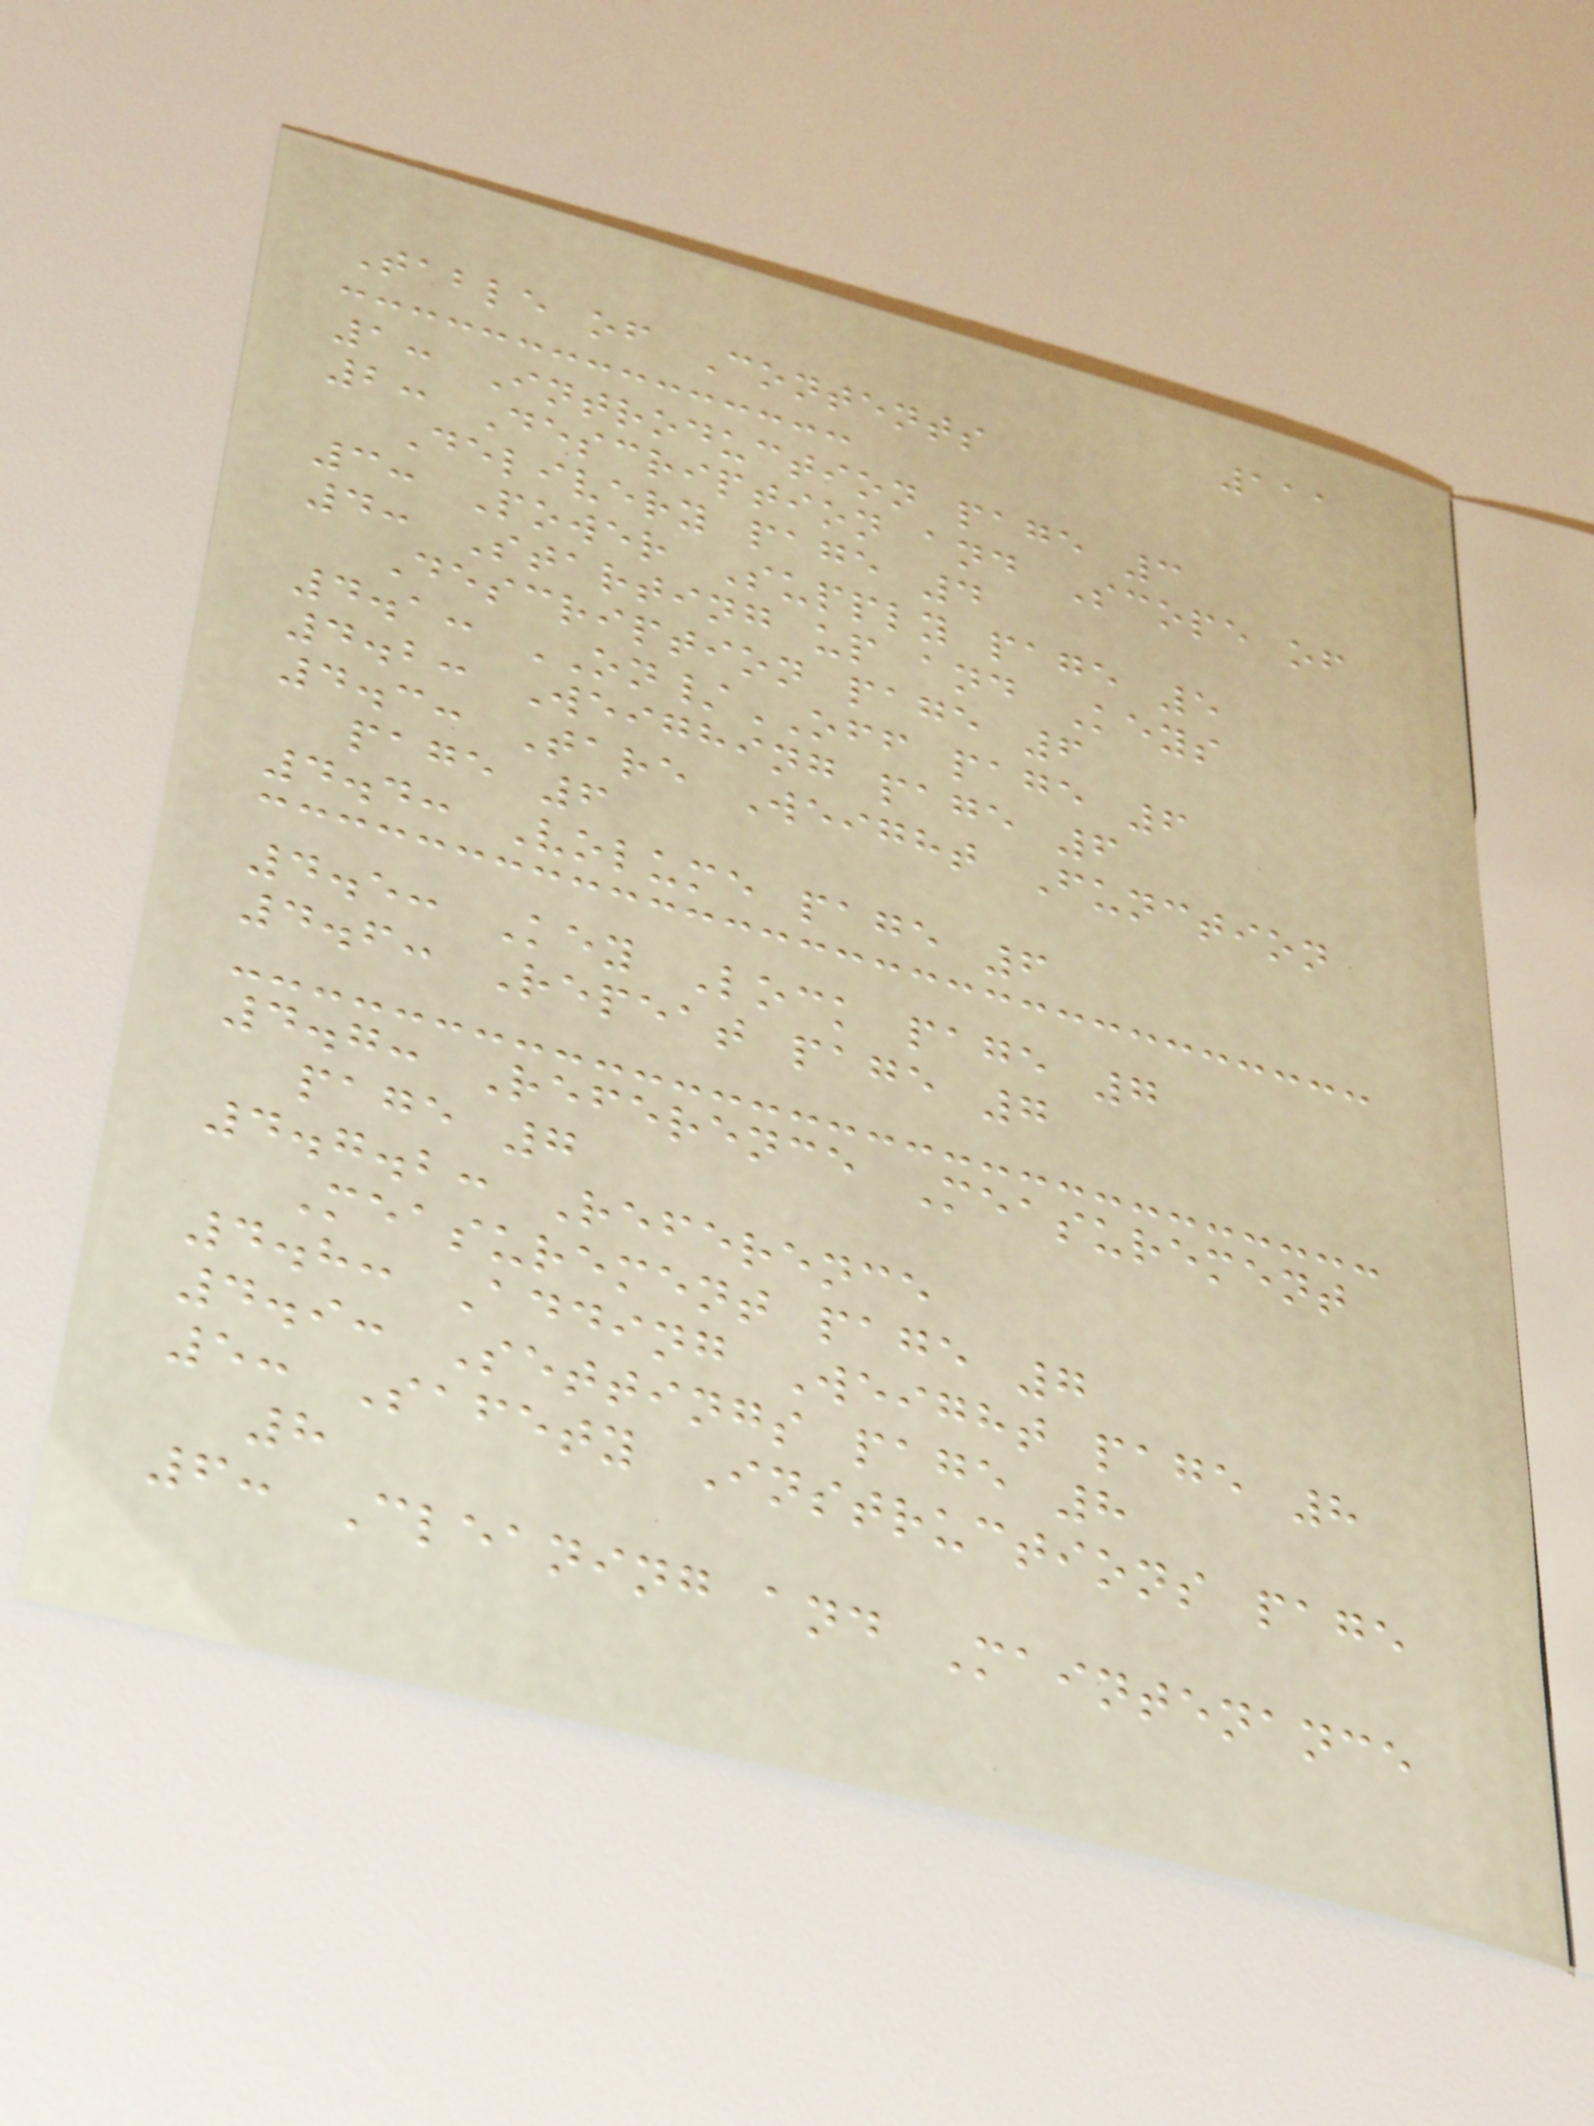111
Table of Contents
1: Introduction page 3
2: Description and Scope of
Delivery page 4
3: Power Supply page 5
4: Starting up and Keys
Description page 6
4.1: ON/OFF page 6
4.2: Weighing page 6
4.3: Tare Weight Function
page 6
4.4: Volume page 6
4.5: Key Lock page 7
4.6: Repeat page 7
4.7: Reference Measurement
page 7
4.7.2: Reference
Measurement page 7
4.8: Adding Weight page 8
4.9: Settings page 8
5: Safety Instructions page
8
6: Cleaning and Maintenance
